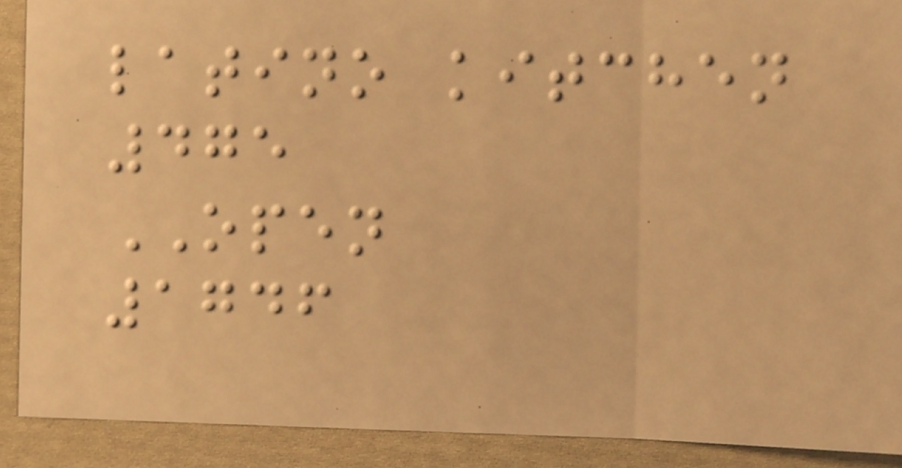latino kitchen
475
OPEN
1746
